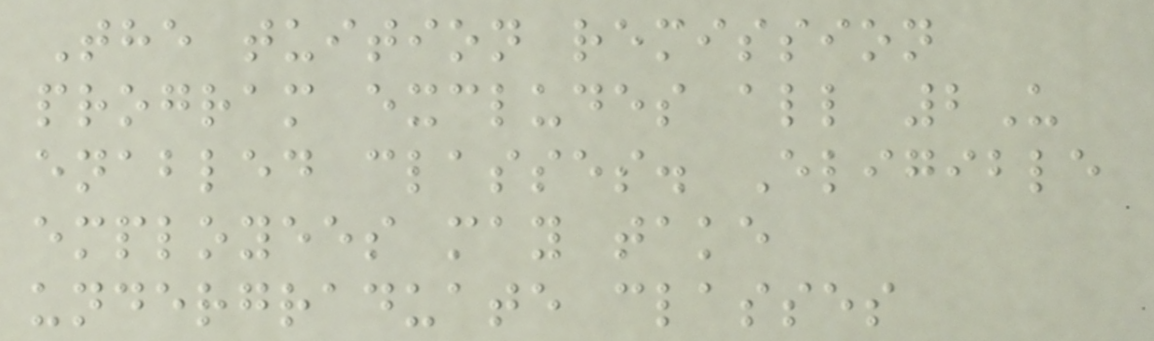The tuition remission
program excludes all 2U
enabled classes. Eligible
employees may take
undergraduate classes
